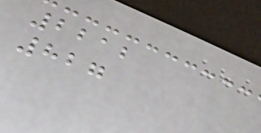2212
827
